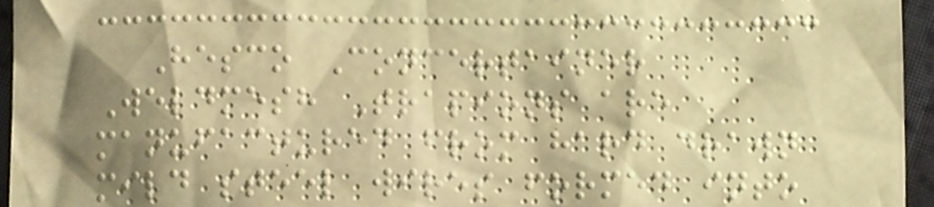Hesco Concertainer
Weldmesh Trapions are
manufactured from hard drawn
mild steel wires formed into
